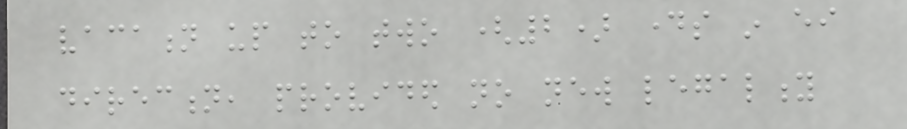vacation up to two (2) days in either
direction, provided no new legality
